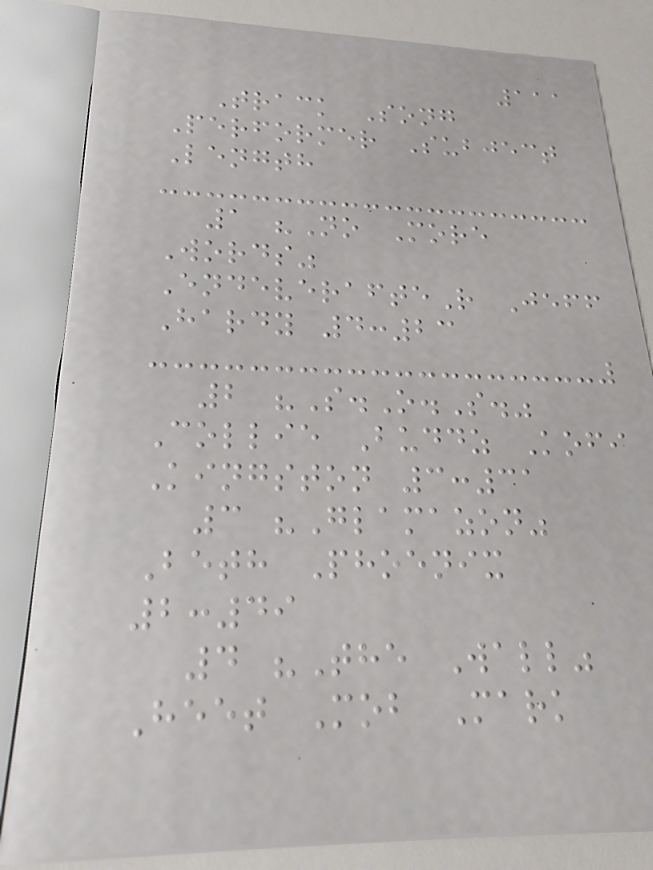111
Track Song
Performer Subject
Length
1 "No More
Words"
EndeverafteR Jeff
Hardy 4:23
2 "S.O.S."
Collie Buddz Kofi
Kingston 3:31
3 "Glamazon"
Beth Phoenix
2:49
4 "The Wall"
Heet Mob Mark
